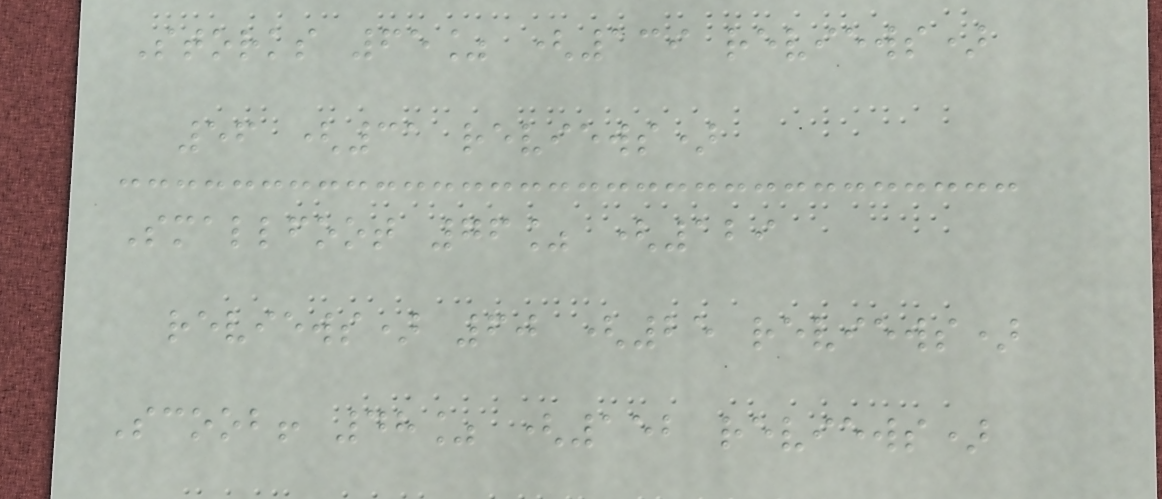Storks 65% (139 reviews)
56 (31 reviews)
Smallfoot 76% (129
reviews) 60 (25 reviews)
Scoob! 48% (152 reviews)
